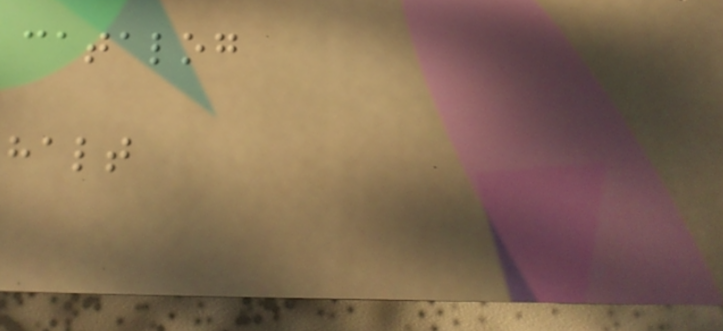catalog
halt
